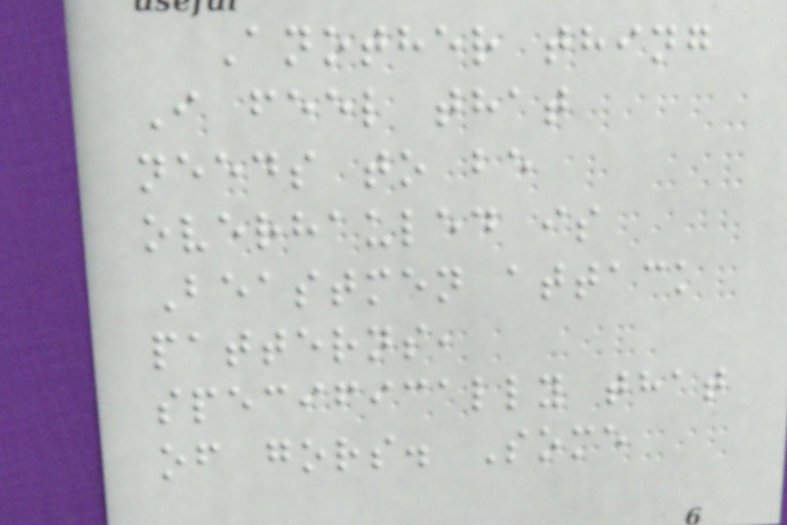Another thing
I feel that
needs to be
overhauled is
Beastmen attack
patterns,
specifically that
of gors. Some
